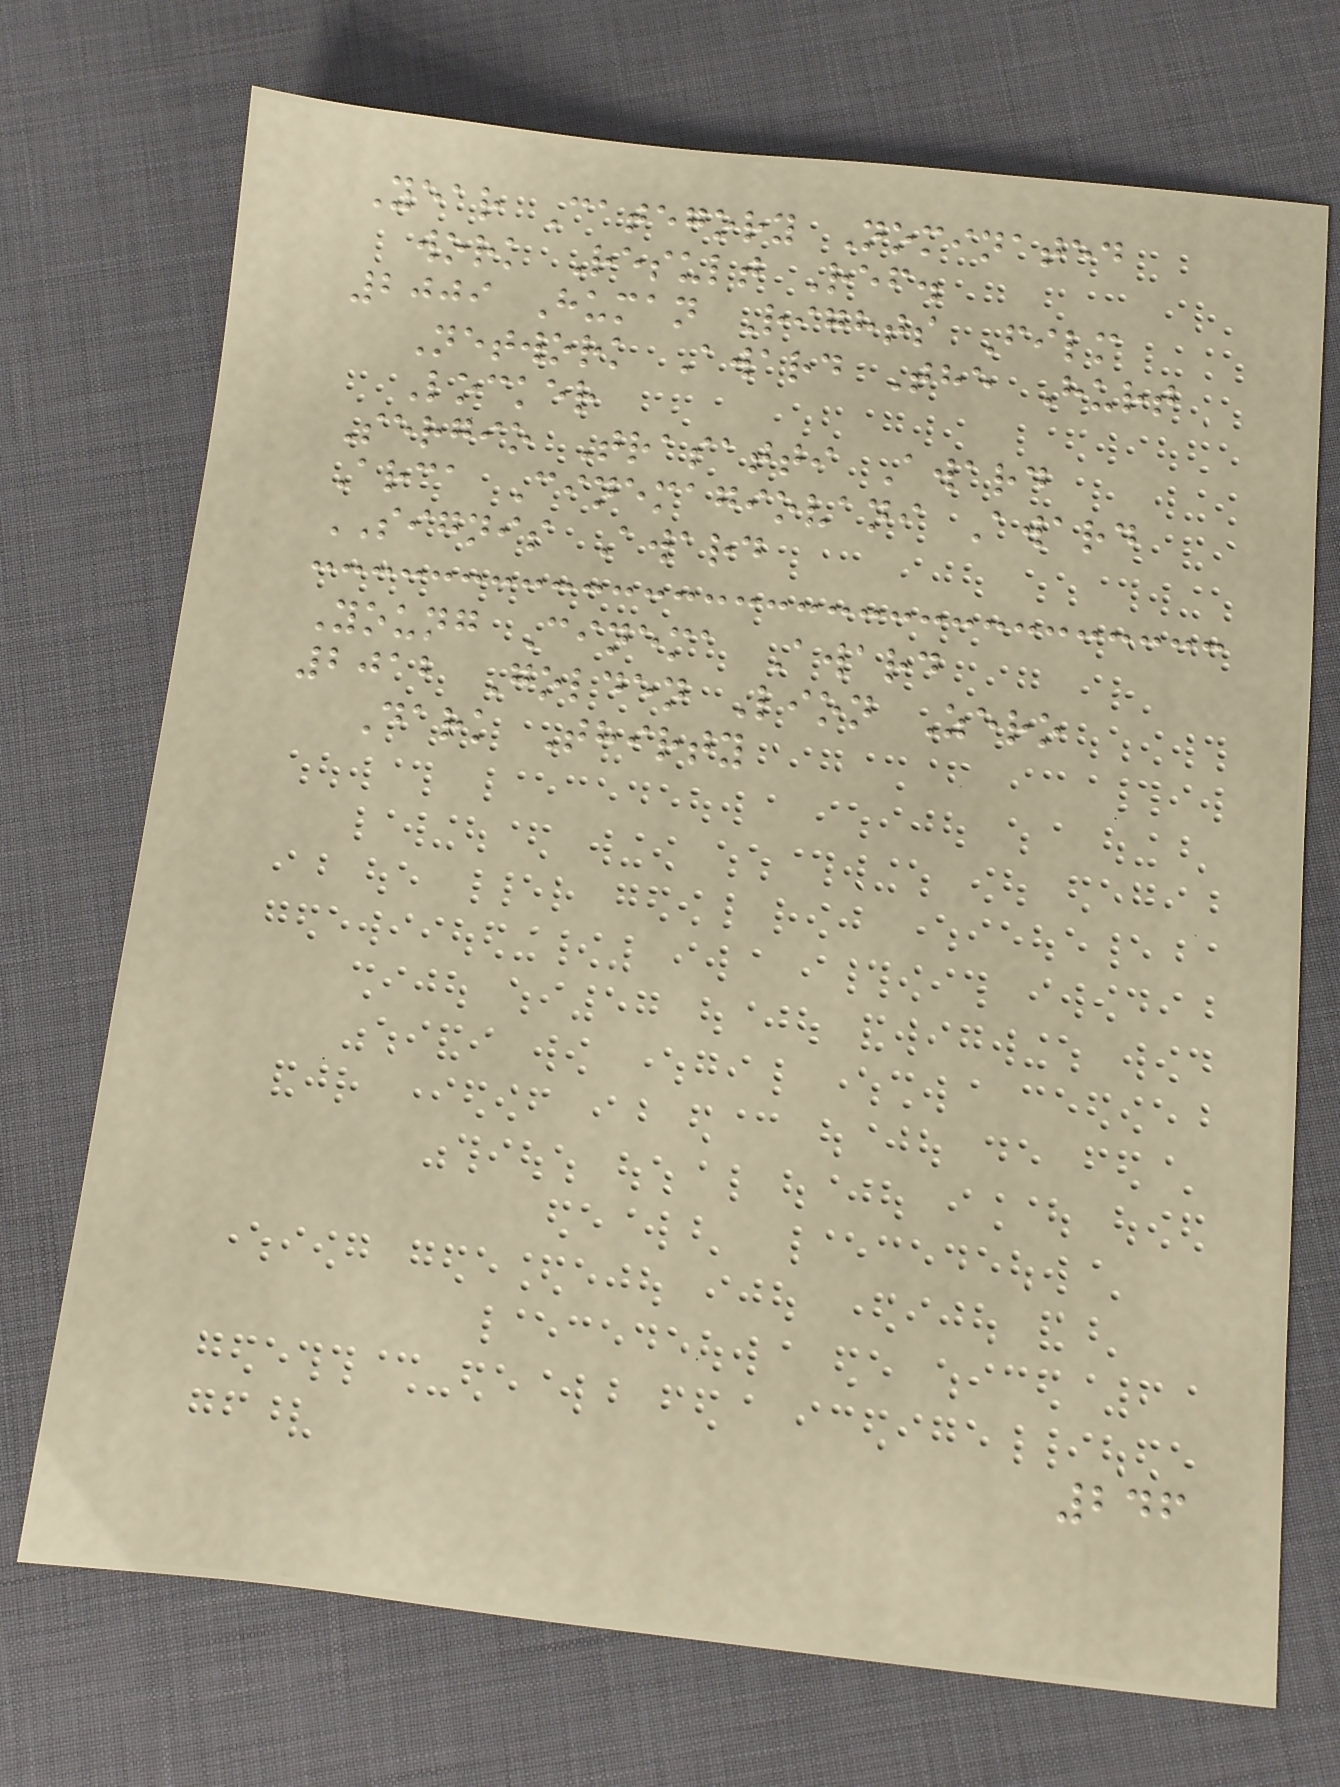Year Category Nominated
work Result Ref.
2009 Human Rights Film
Network Award The Hurt
Locker
Sergio Trasatti Award
Arca Cinemagiovani Award
SIGNIS Award
Young Cinema Award
2012 Golden Lion Zero
Dark Thirty
246
